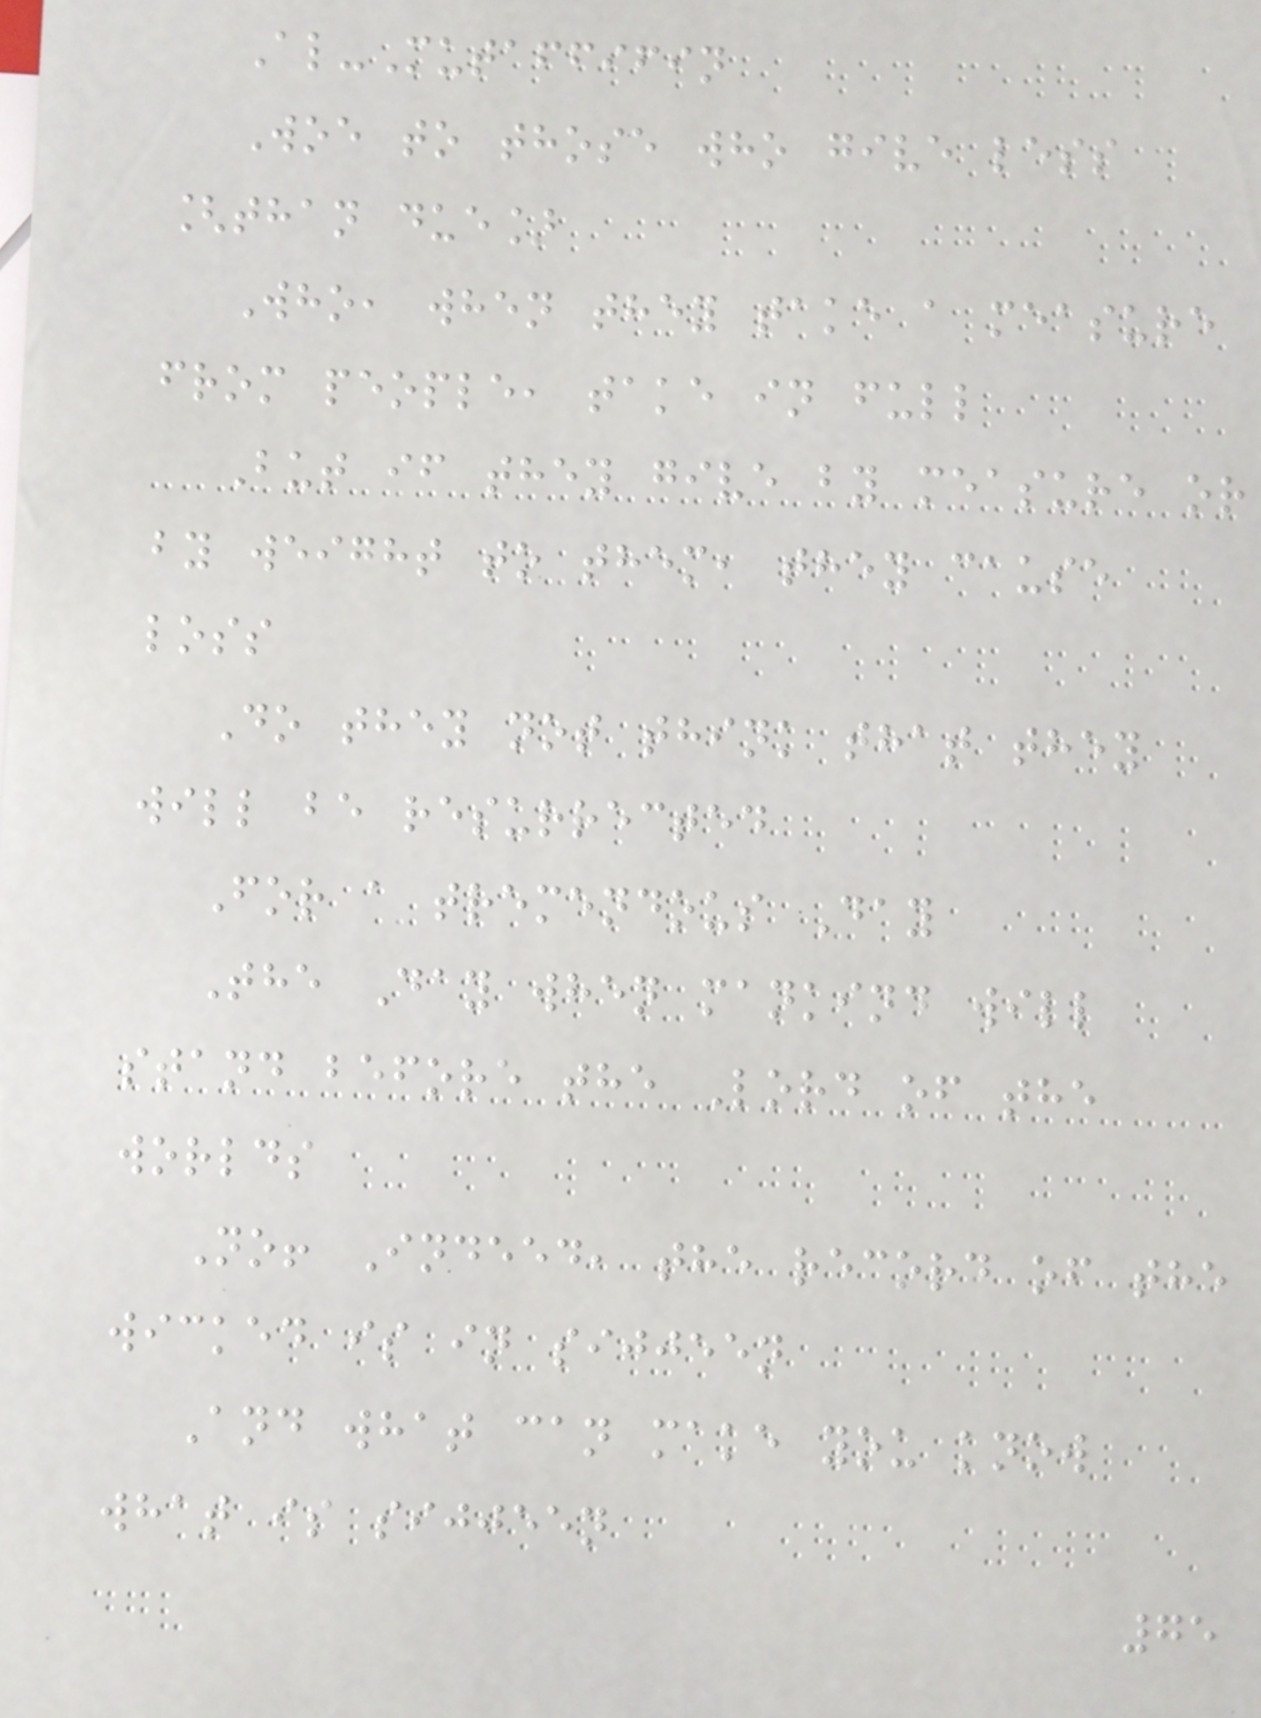Al-Mutaffifin
Woe to those who give less
[than due]
Who, when they take a measure
from people, take in full
But if they give by measure or
by weight to them, they cause
loss
Do they not think that they
will be resurrected
For a tremendous Day
The Day when mankind will
stand before the Lord of the
worlds
No! Indeed, the record of the
wicked is in sijjeen
And what can make you know
what is sijjeen
75
